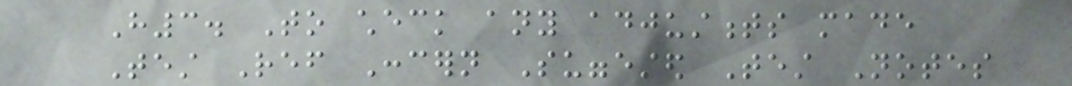H3. To check any adjustments made
Test Ref Concern Suggested Test Notes
